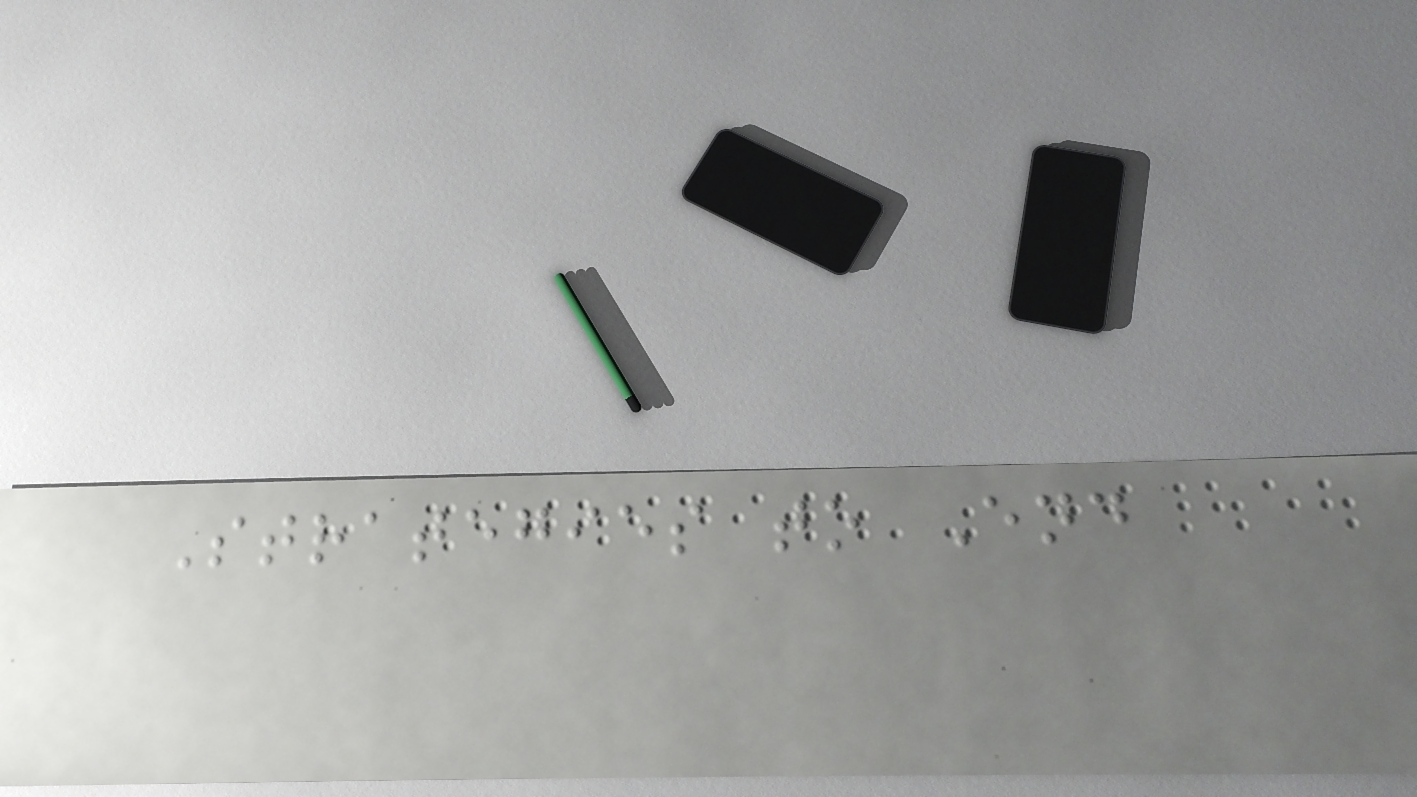Strategies to End
